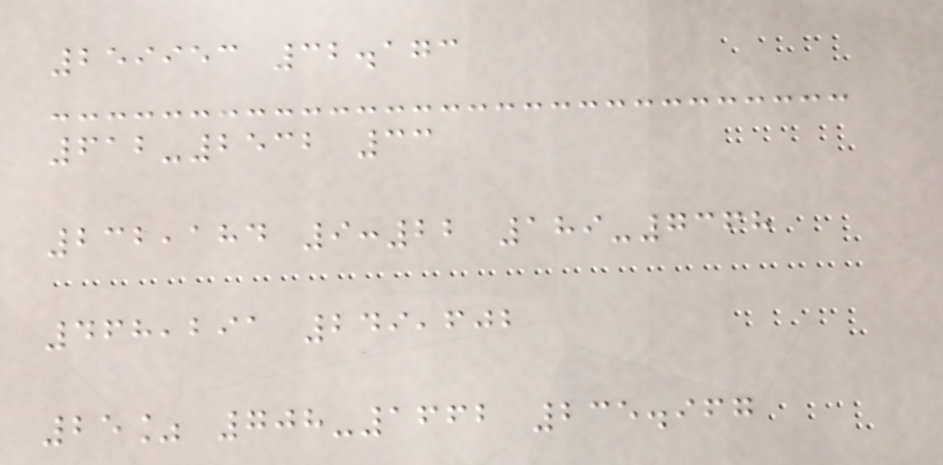259953 32.173
612-2532 33
232,184 9:22 189-7368
468,291 249,602
25% 708-1662 235.967
